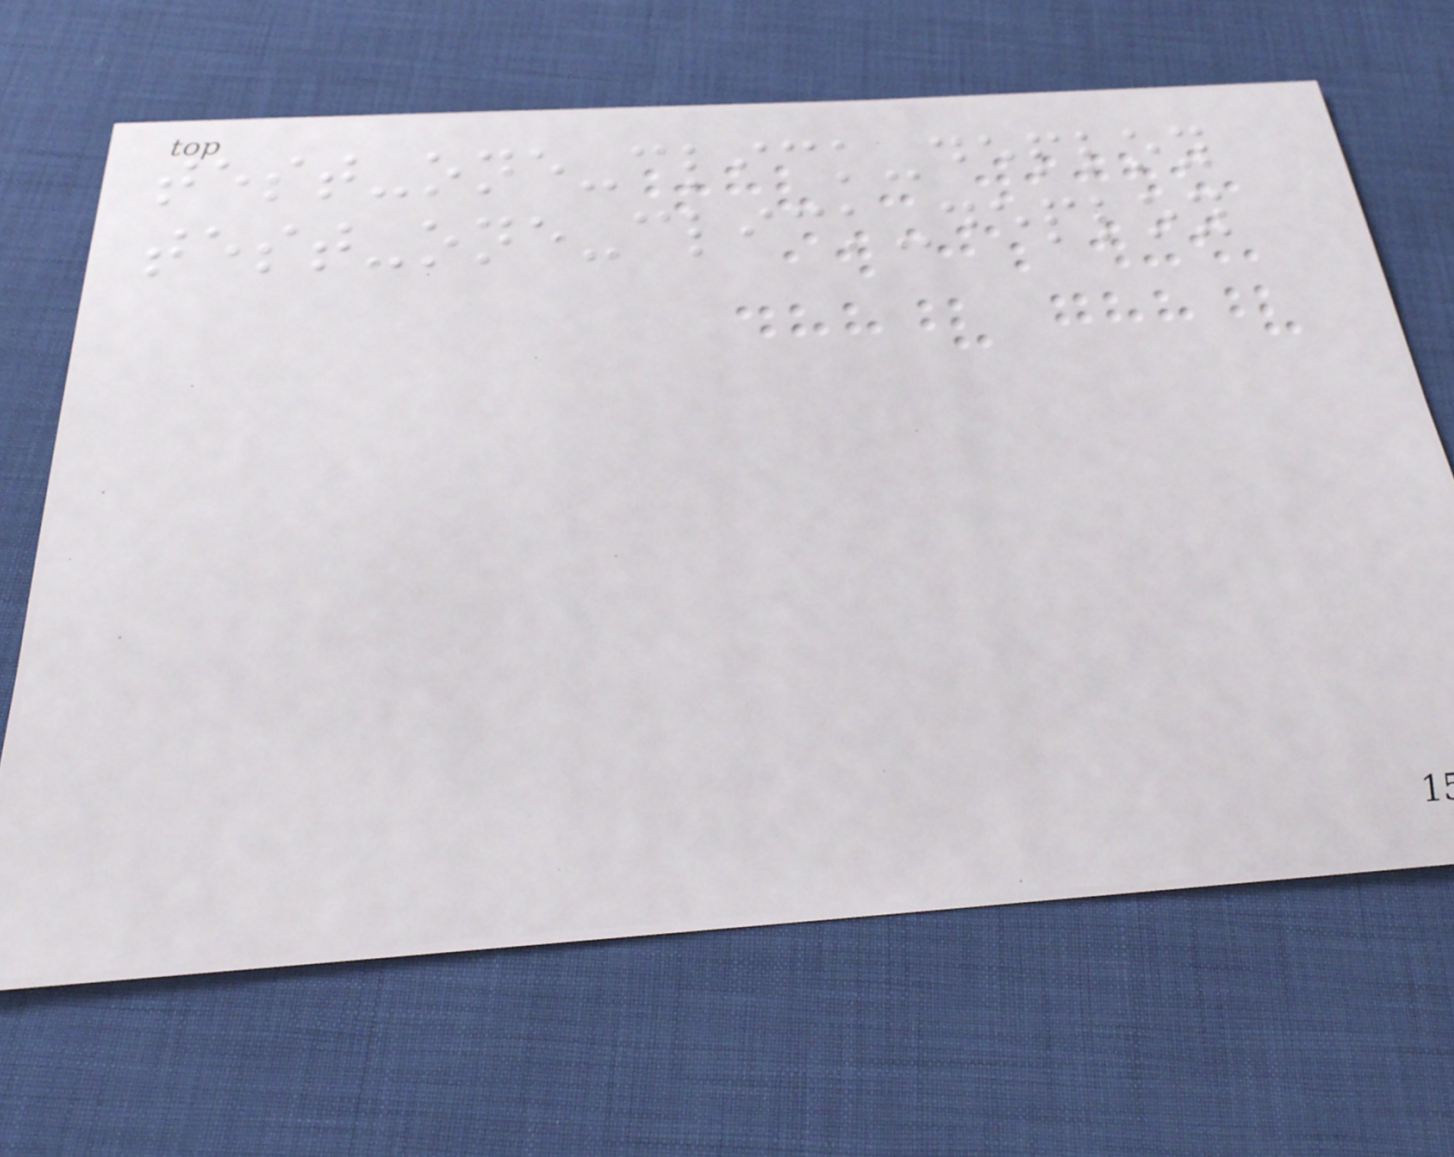test-one-click-deploy
test-one-click-deploy
